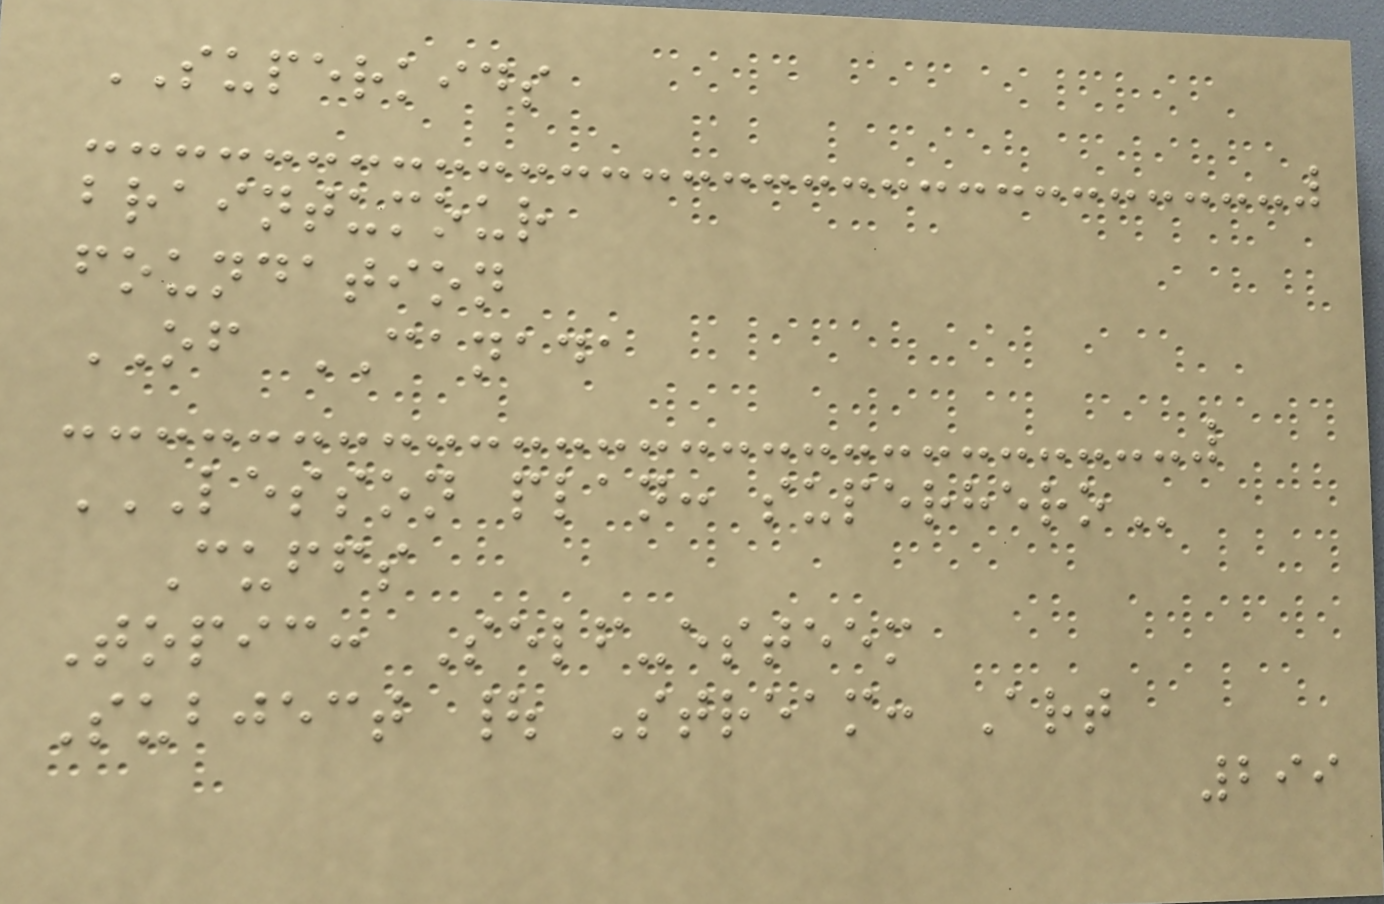SUPERKIDS
braintumour
foundation
OF CANADA
LESSON PLAN: SUPERHERO
Cuffs
Topic: Self-esteem
Subject | Stream: Art
299
